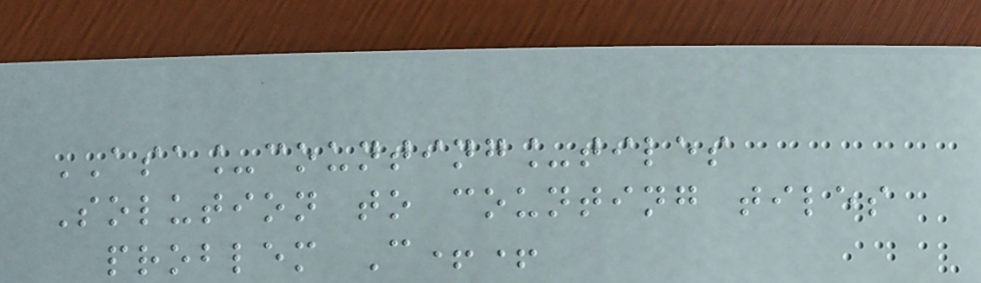ASA_counting_tiles
Solution to counting tiles
problem C++
